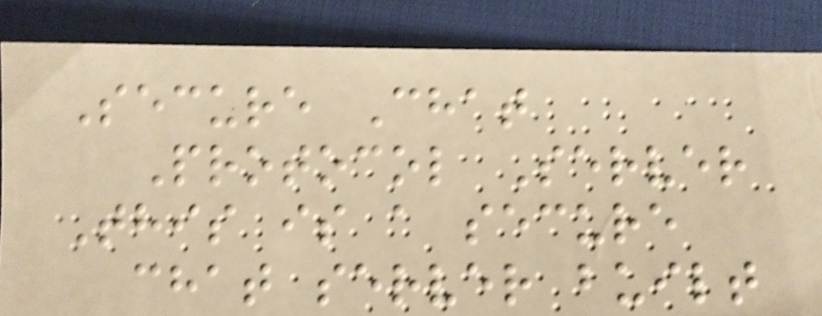Secure Chat
Protocol Server
This is a secure
chat server built
